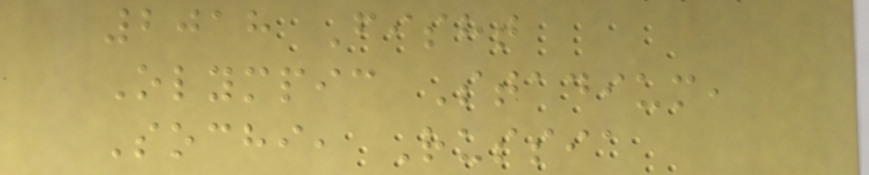2018 Fisht
Olympic Stadium,
Sochi, Russia
